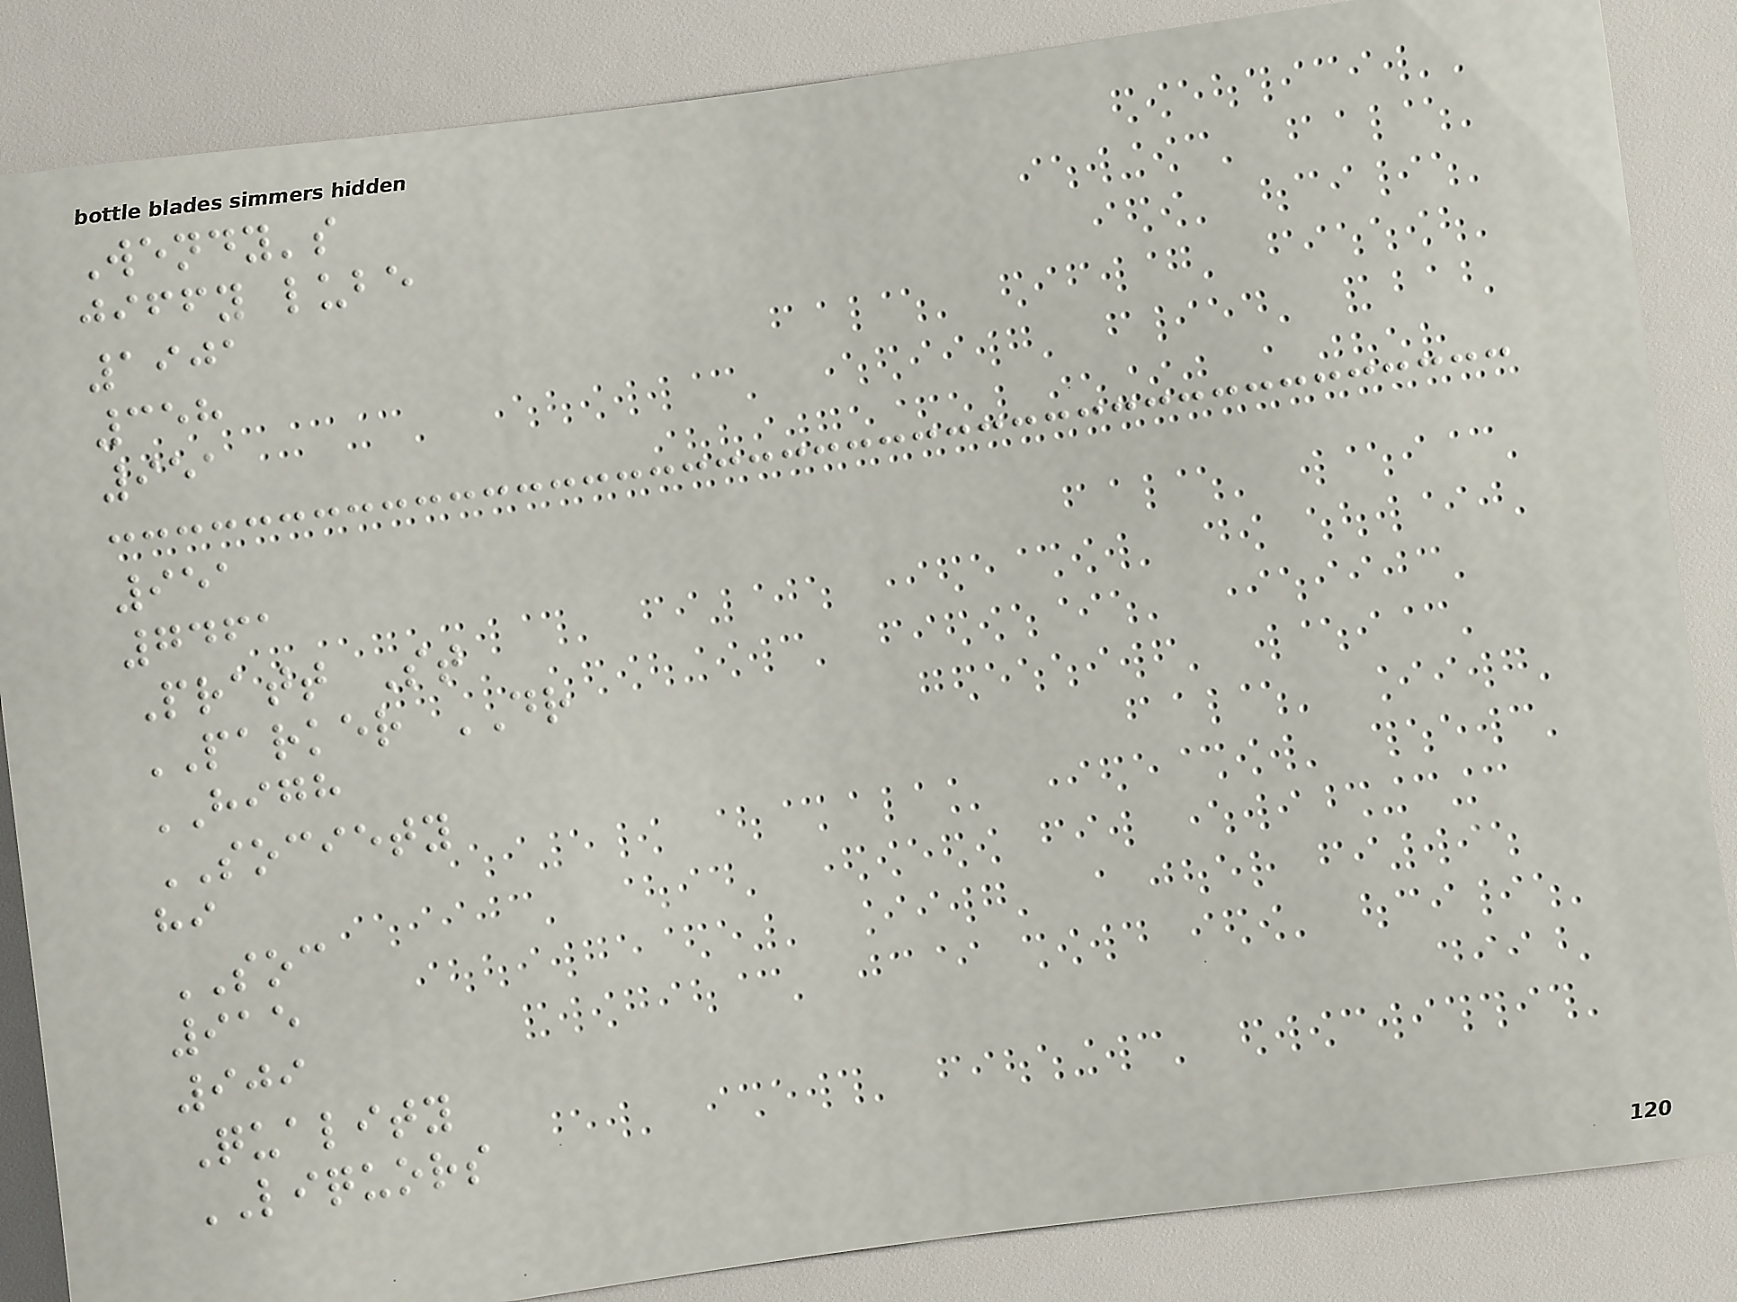Wendy's
jiffy lube
1901
358
951
951
7461
Pratt St
PARKER DR
HIGH
SOCIETY
hi
SOC
915
909
Quality
LIQUORS
